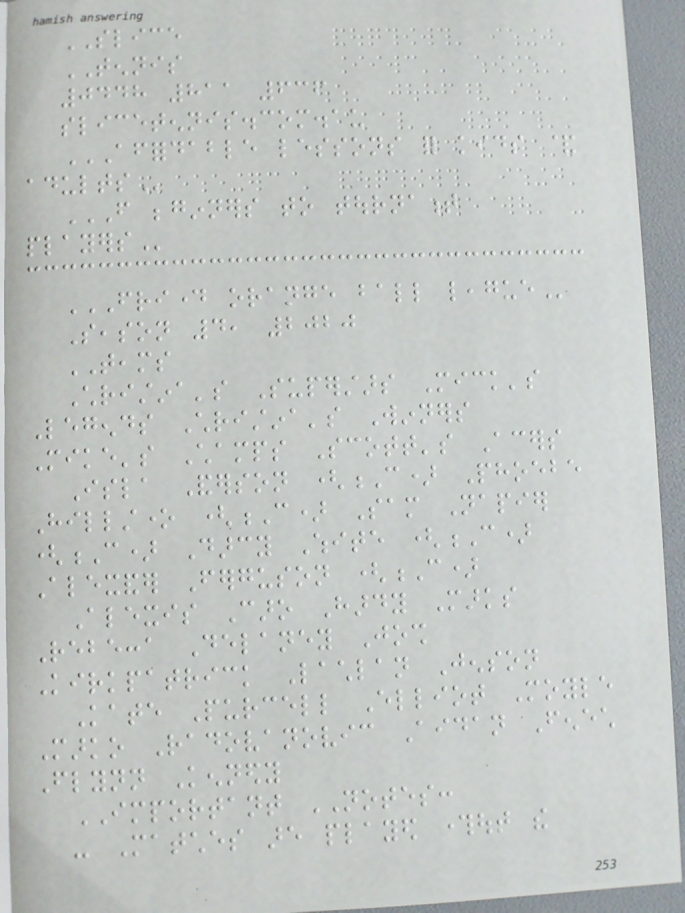SLICE
TENNIS
0448 811 636
slicetennis.com.au
AFFORDABLE LESSONS FOR KIDS &
ADULTS
FROM BEGINNERS TO TOURNAMENT
PLAYERS
FRIDAY ORANGE BALL LEAGUE
Season 4, 2020
TEAMS
Christina's Superstars Mick's
Legends Christina's Winners
Mike's Champs Scott's Acers
Isla Anderson (C) Phoebe
Hillstone (C) Sam Napier
(C) Darcy White (C)
Alexander Ferguson (C)
Alexis Caro Hardy Marks
Rebecca Delaney Josh
Kirkpatrick Lachlan Jenson
Kate Purcell Elliot Moyle
Marko Radovanovic Aidan Fenech
Flynn Kennedy
IMPORTANT NOTES:
- Matches are played throughout the
